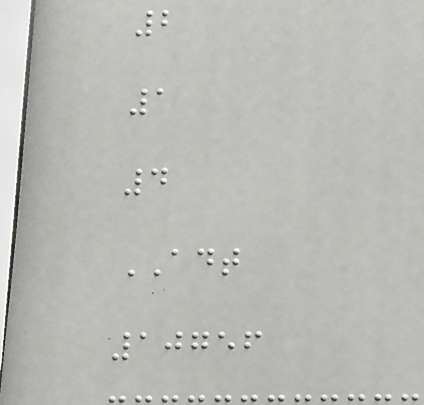2
1
4
ADT
10756
